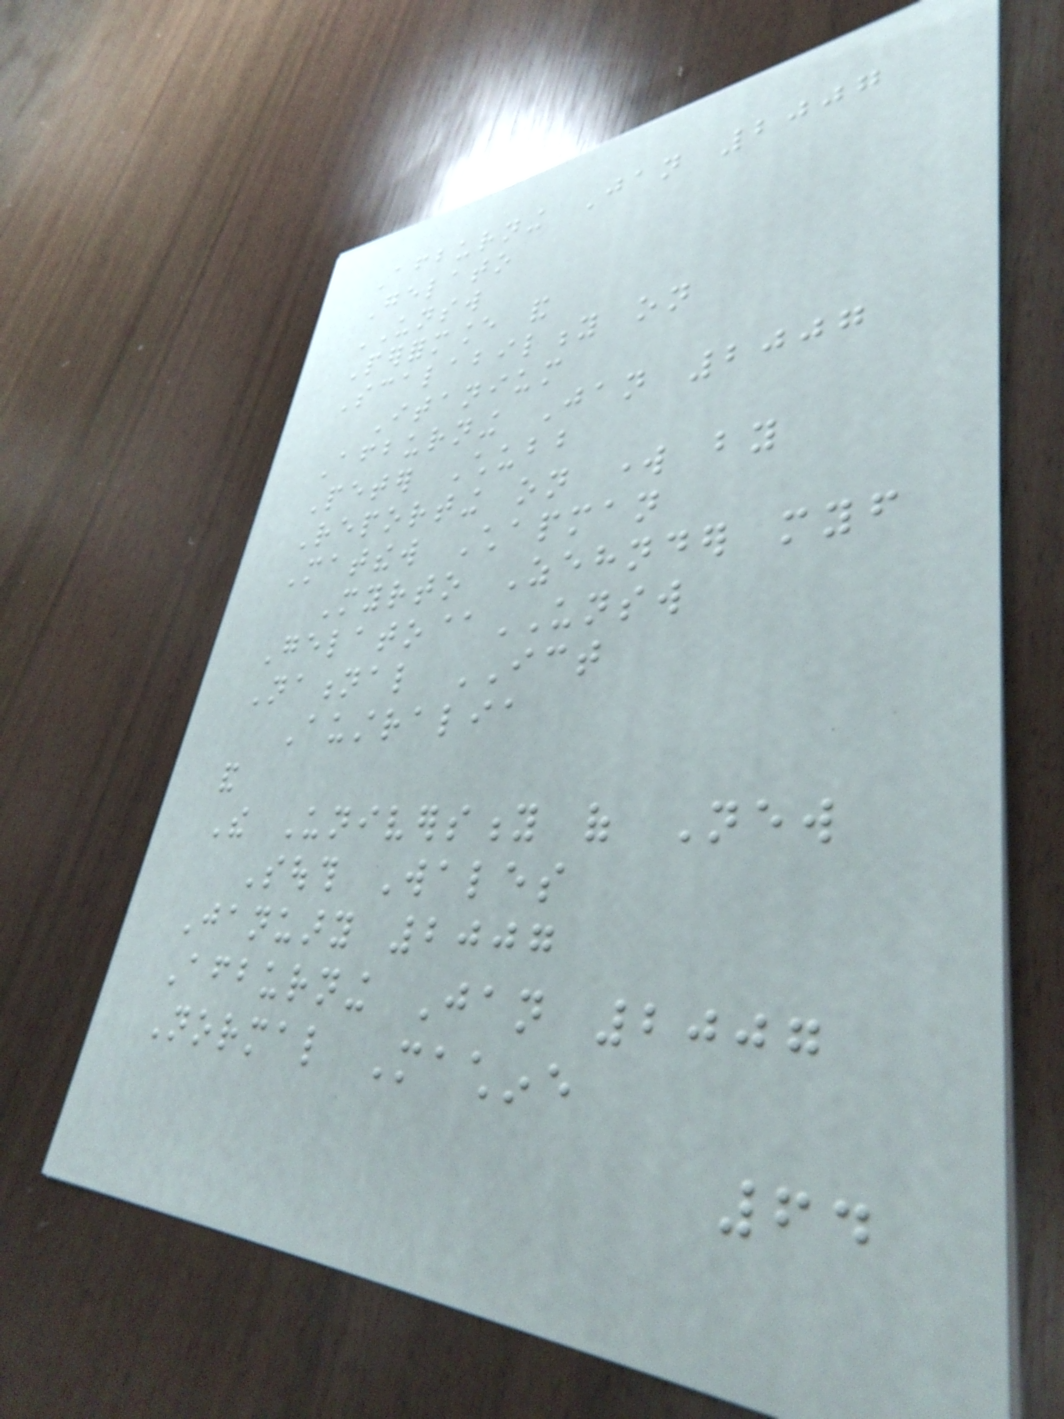Afterburning Jan 2007
Gelato
UNSW
Performance and
Scalability on
Itanium
Afterburning Jan 2007
Peter Chubb
Reporting on work by
Matthew Chapman
Myrto Zehnder myself
Gelato@UNSW
National ICT
Australia
and
The University of New
South Wales
January 2007
Afterburning Jan 2007
Normal Machine
64
